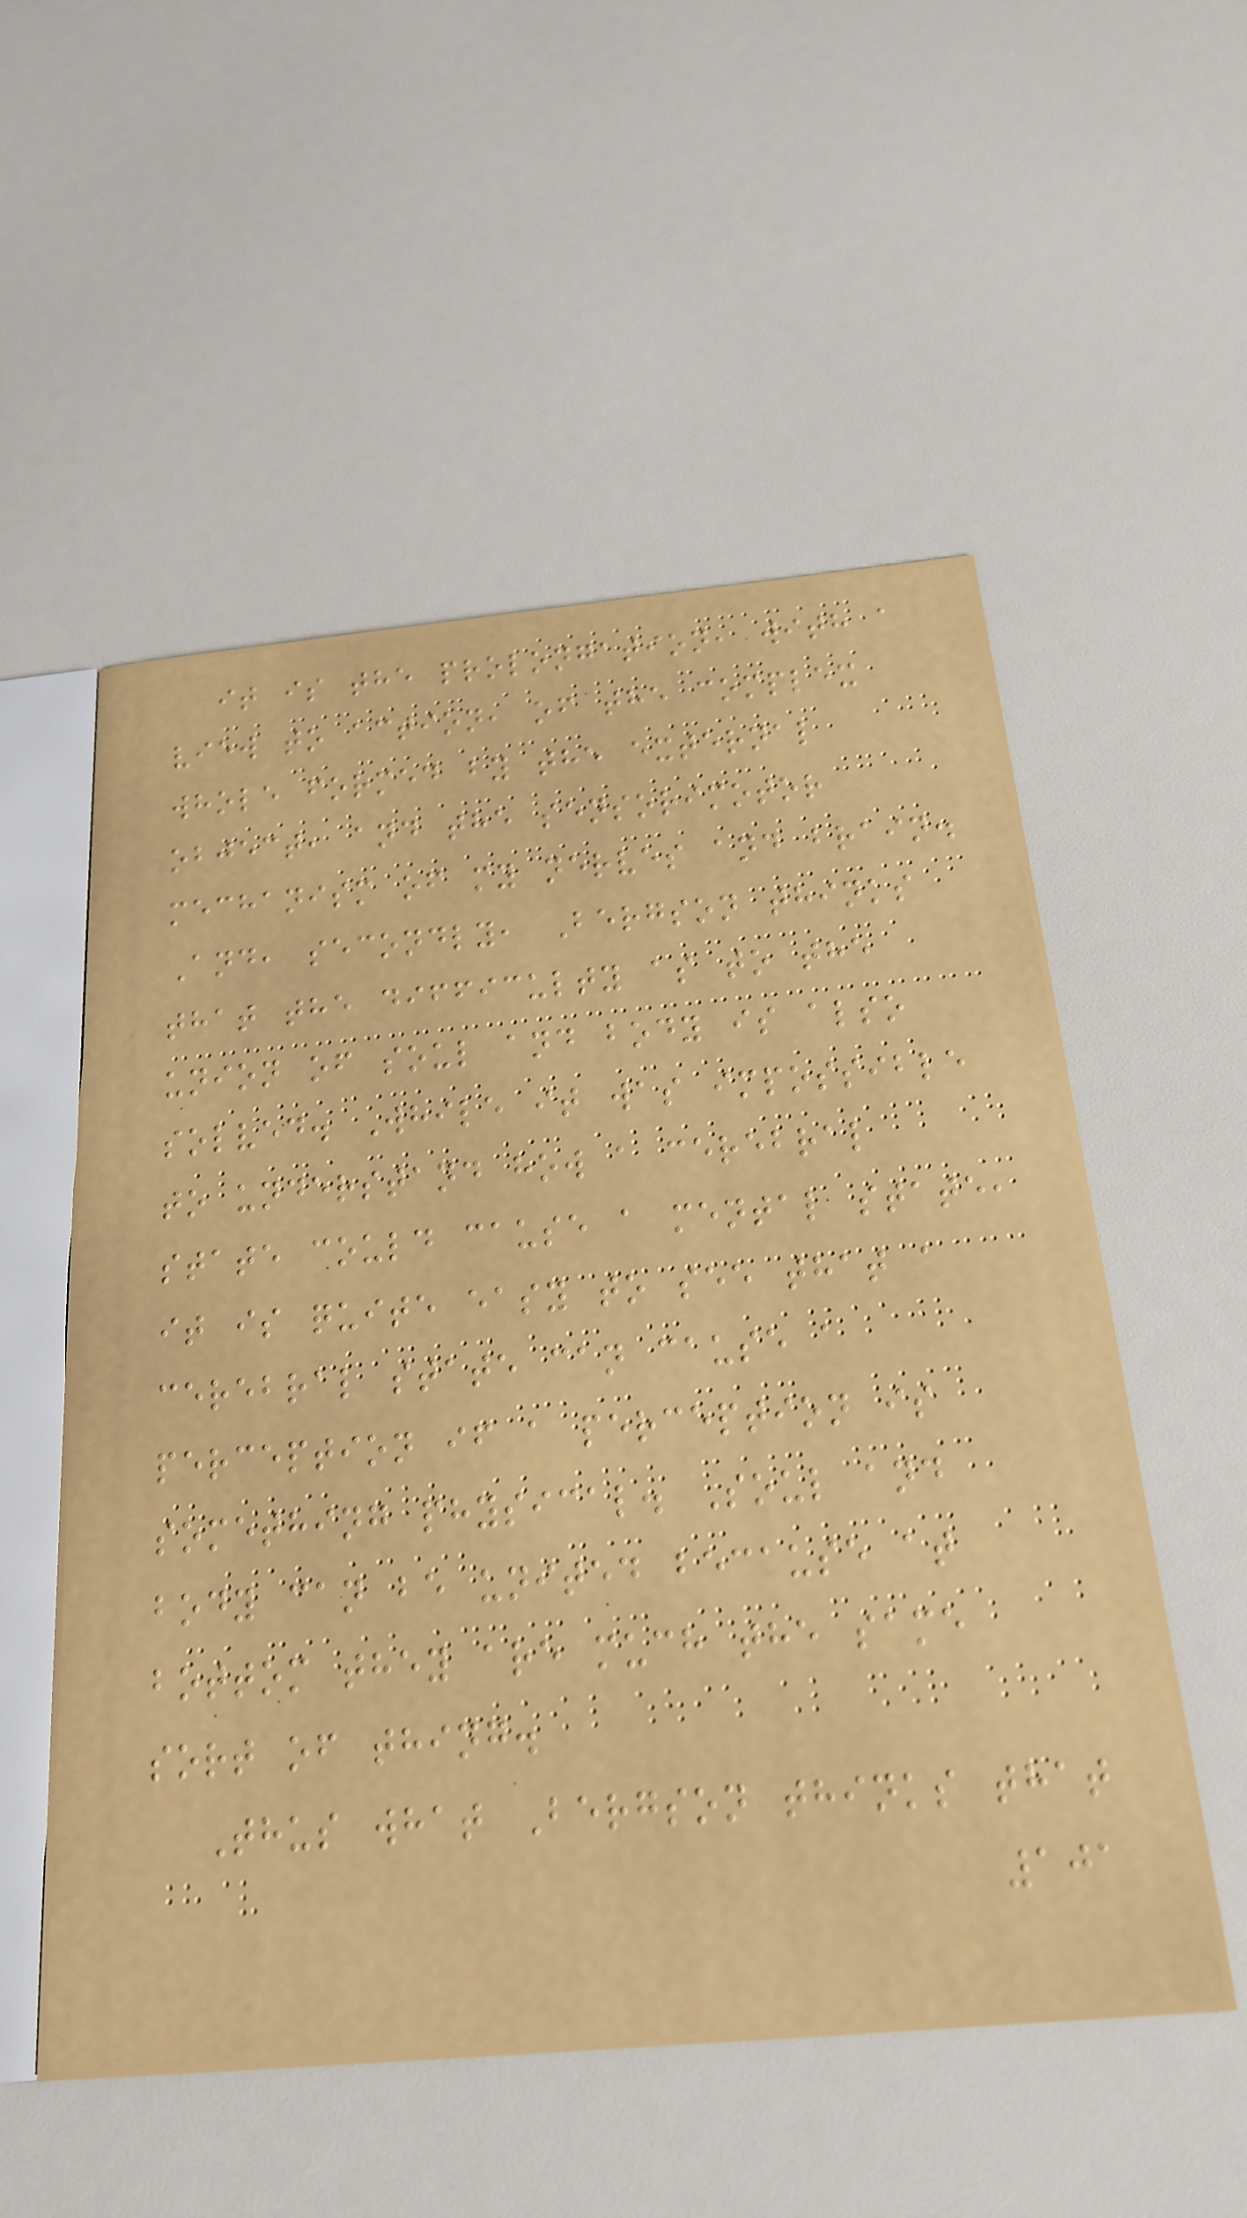it is the prolongation, with a
view to action, of the complex
whole formed by the external
object, and the sensorimotor
mechanism of my nerves and brain.
And, secondly, Bergson thinks
that the difficulty as to the
union of soul and body is also
solved. While it was impossible
to understand how a cerebral
state could cause a mental state,
it is quite easy to see that a
cerebral state can cause a
perception if a perception is
something physical. Soul and
body can be united because at
bottom they are much the same
sort of thing.
Thus what Bergson thinks that
101
